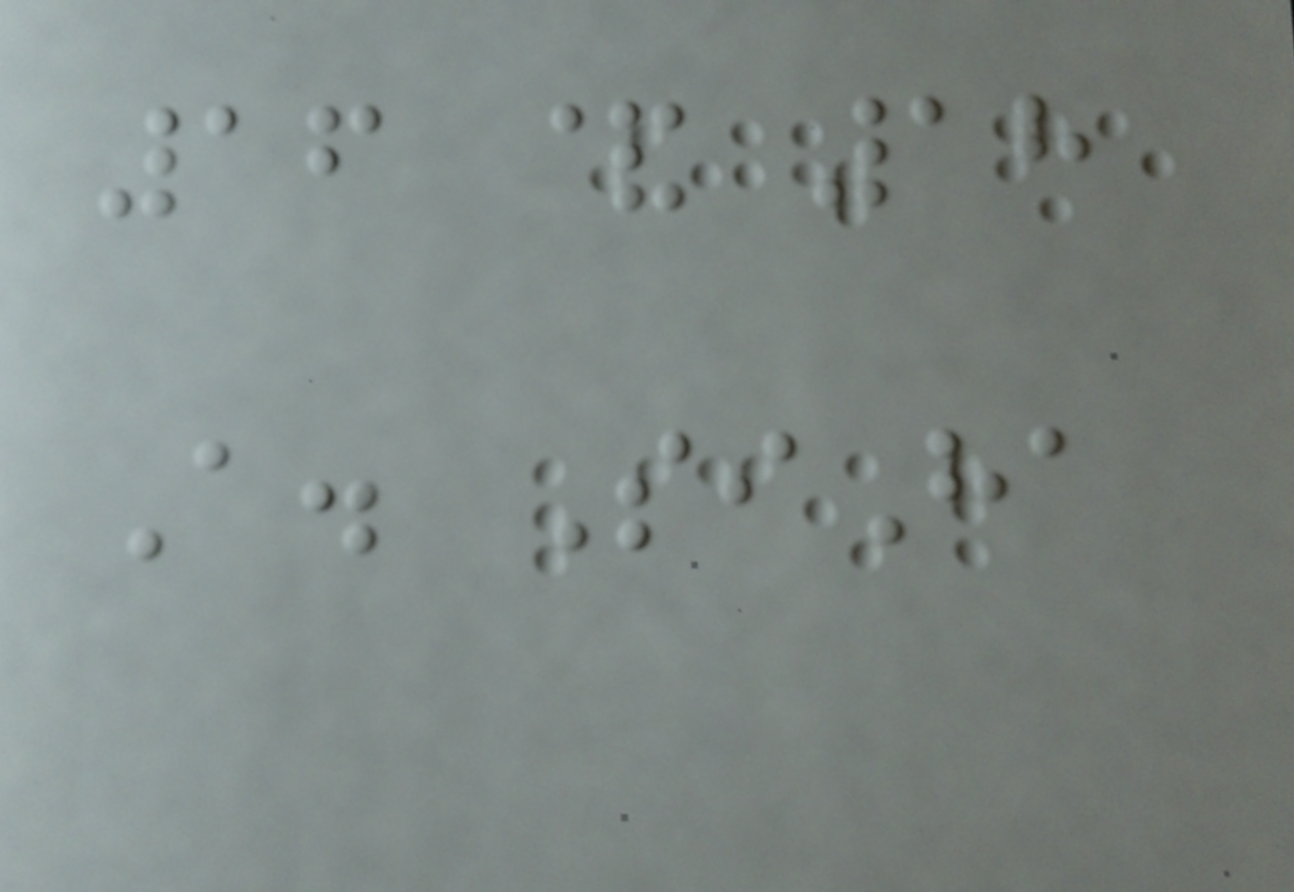16 & 18
A. SiHa
